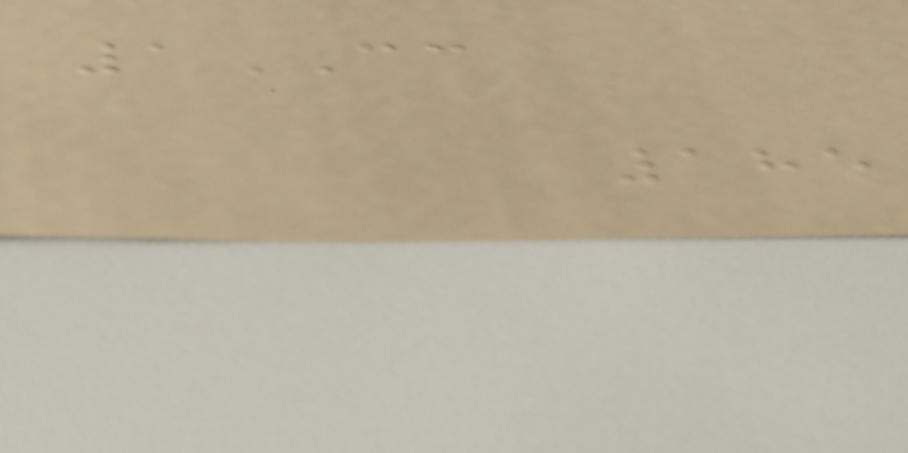1CC
185
